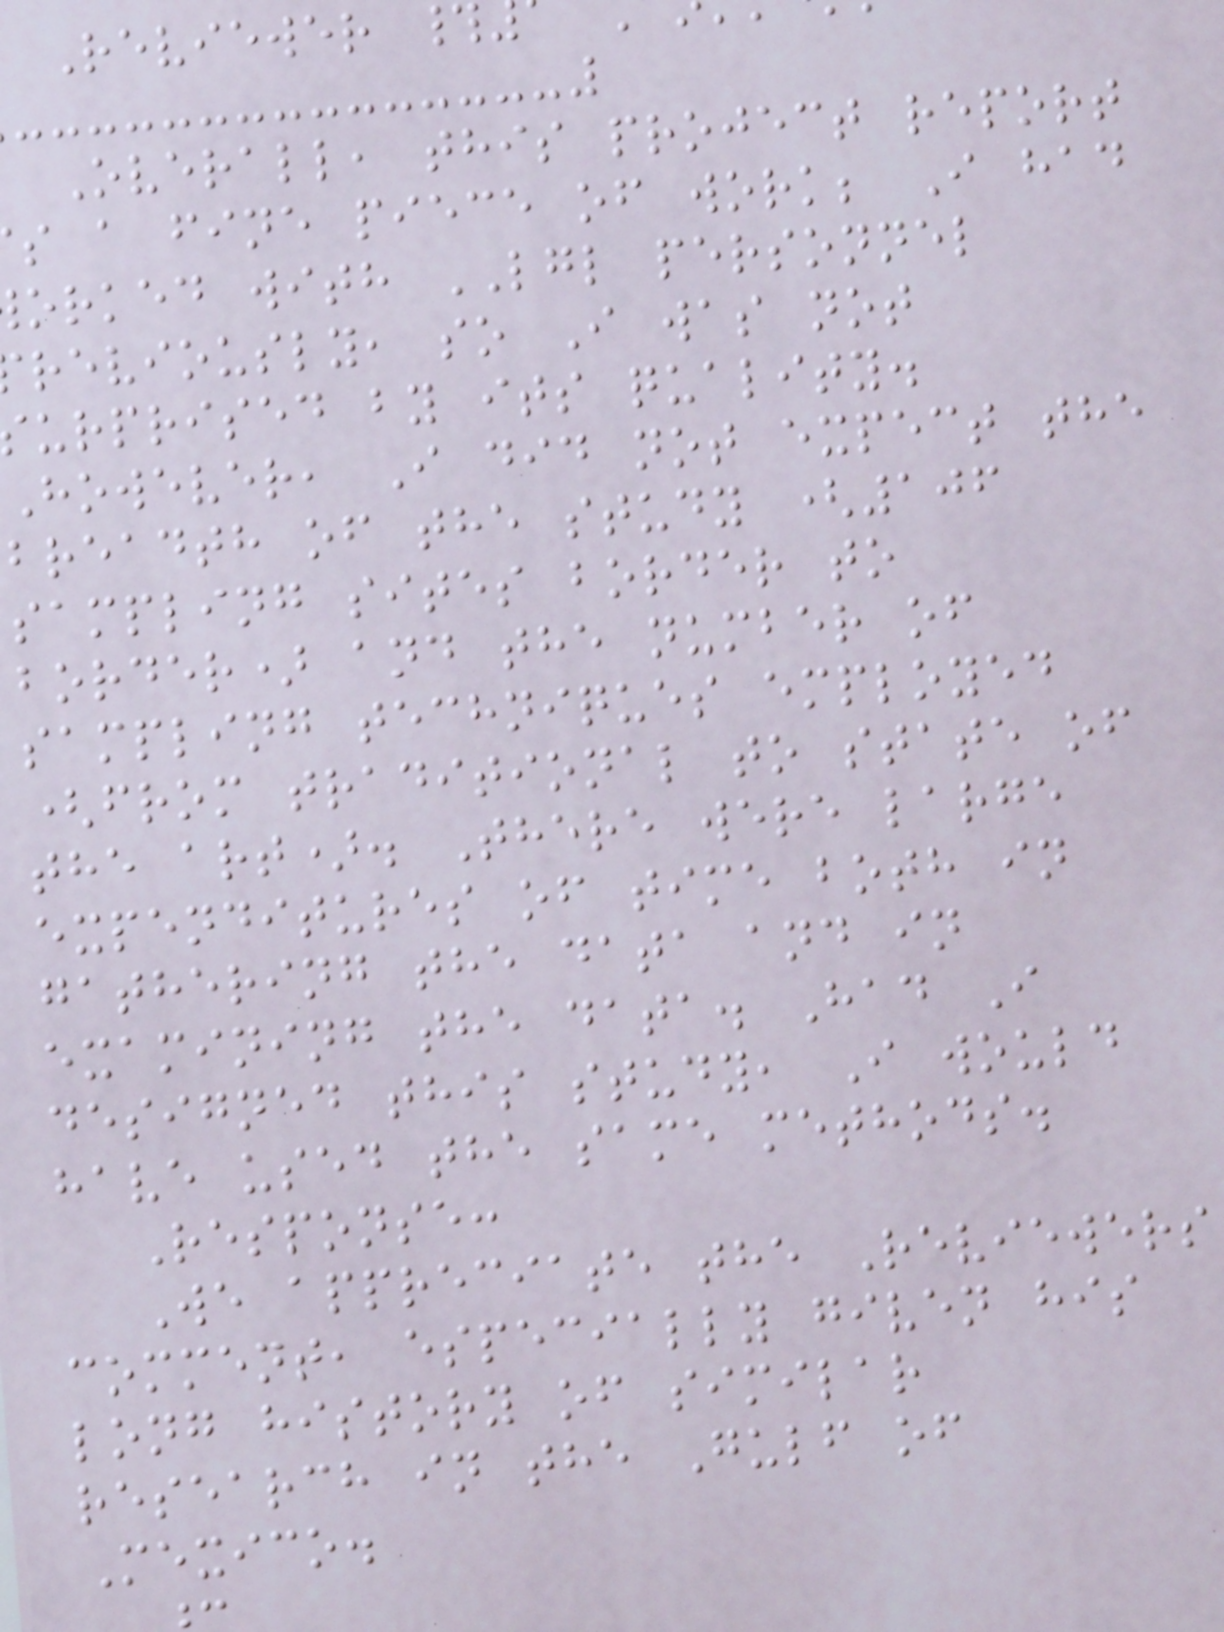Reviewer #
Overall, this project report
s a fine piece of work; I had
orked with LGL personnel
reviously, so I was not
urprised by its quality.
However, I did not expect the
breadth of the study (106
sampling sites border to
border) and the number of
sampling techniques employed
(from traditional to state of
the art). There were large
expenditures of time both in
gathering the data and in
examining the data. Had I
designed this study, I would
have used the same methods.
Response:
We appreciate the Reviewers
comment, especially given his
long history of similar
research in the Gulf of
Mexico.
